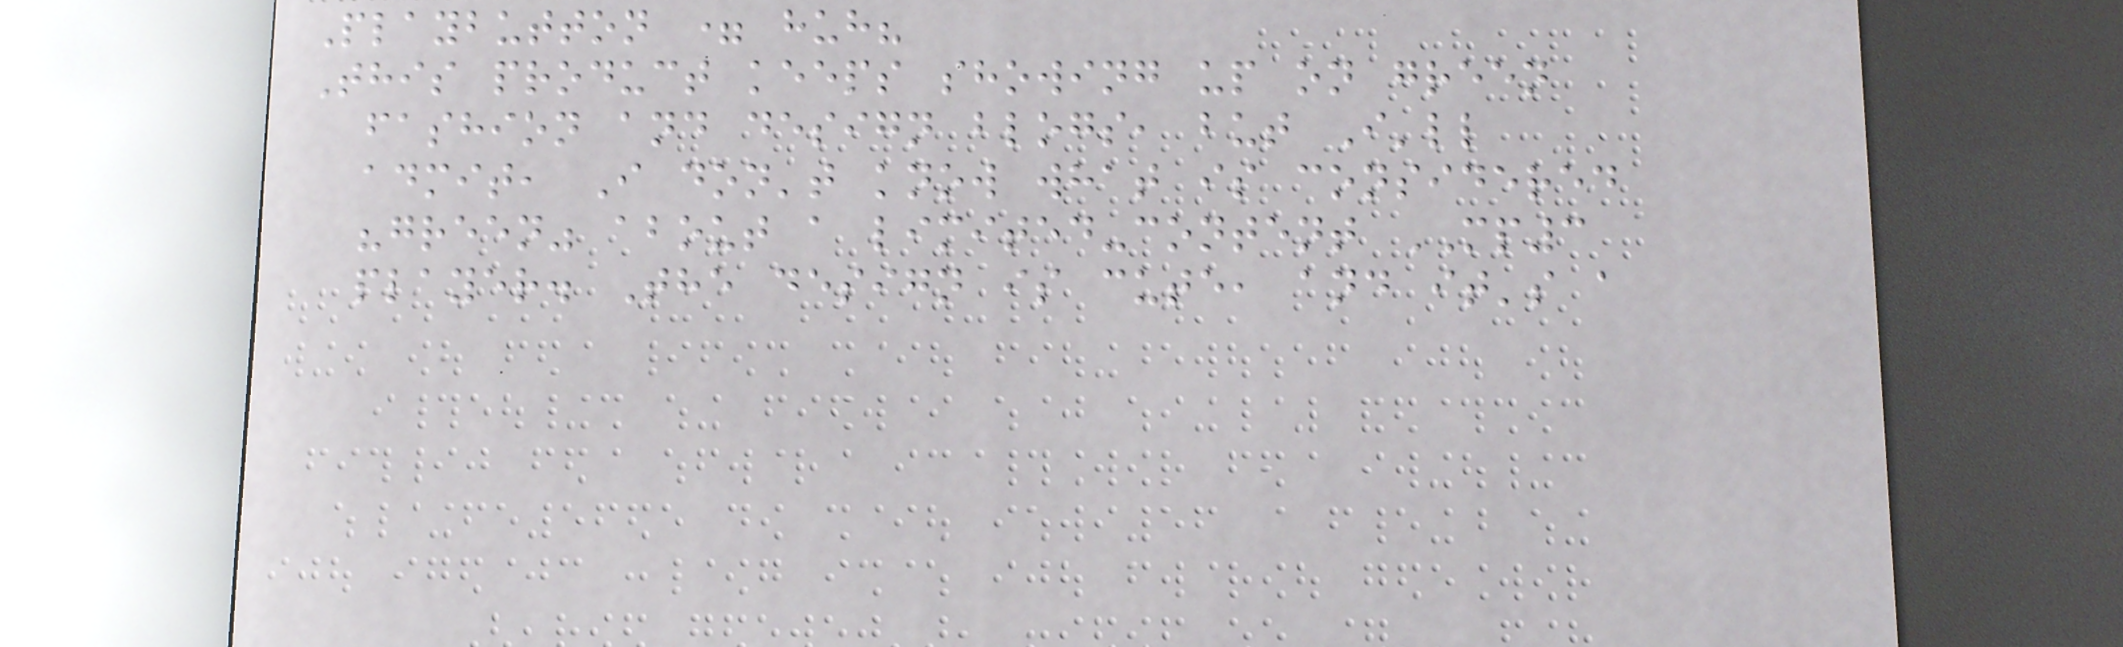Playbutton = huh?
This product keeps showing up on green
fashion and design blogs, but I'll
admit, I don't know what is considered
"green" about a limited-content MP3
player. The design is cute, and it's a
